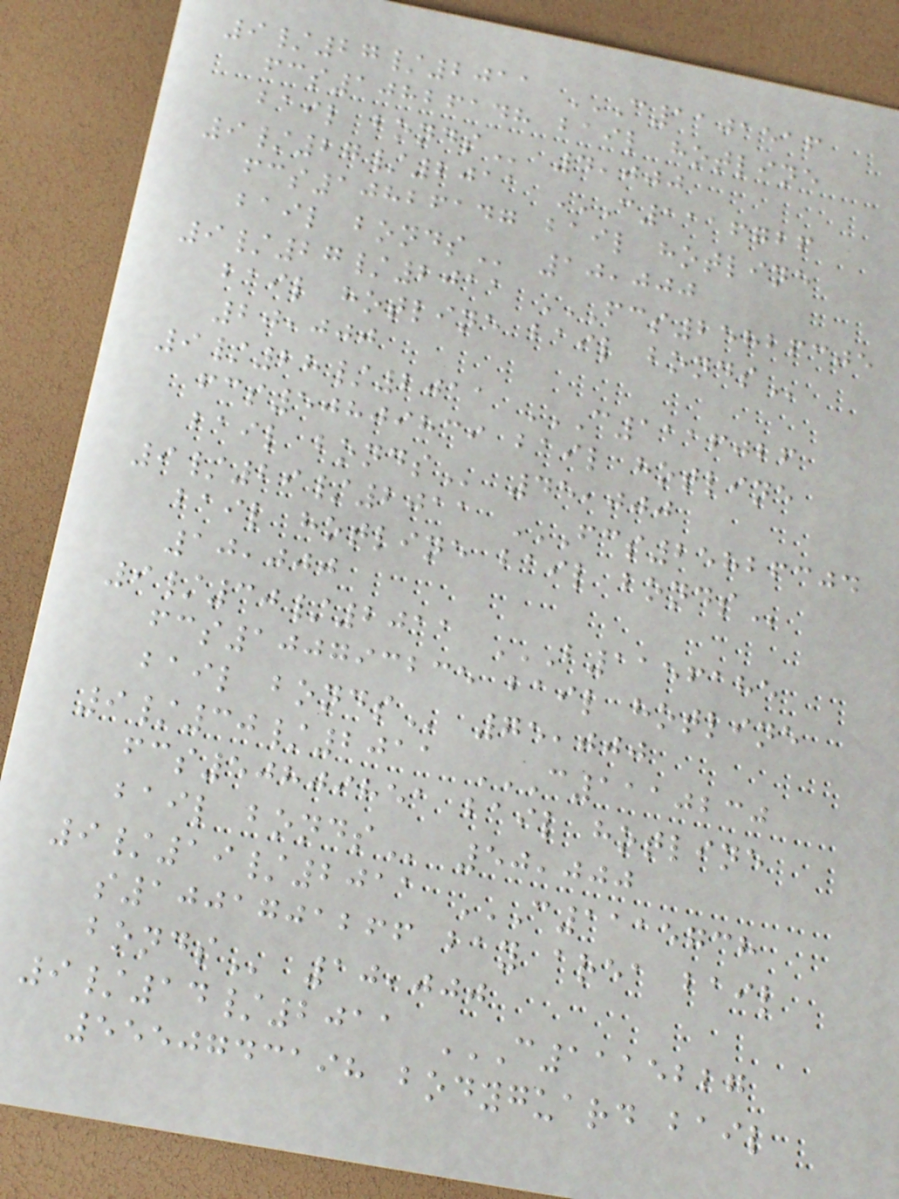9/27/2011 C1101516
FCS10826148 BAIL HOTLINE
BAIL BONDS 4,000
9/27/2011 C1116726
FCS10826147 BAIL HOTLINE
BAIL BONDS 10,000
9/27/2011 FCS25826305
BAIL HOTLINE BAIL BONDS
20,000
9/28/2011 C1116026
FCS50809839 BAIL HOTLINE
BAIL BONDS 45,000
9/29/2011 FCS25826304
BAIL HOTLINE BAIL BONDS
10,000
9/30/2011 B1156185
FCS100793235 BAIL HOTLINE
BAIL BONDS 75,000
9/30/2011 C1110230
FCS50809851 BAIL HOTLINE
BAIL BONDS 50,000
9/19/2011 C1115738
S1001701266 BAY AREA BAIL
BONDS 10,000
9/14/2011 C1115227
5550743198 BODYGUARD BAIL
